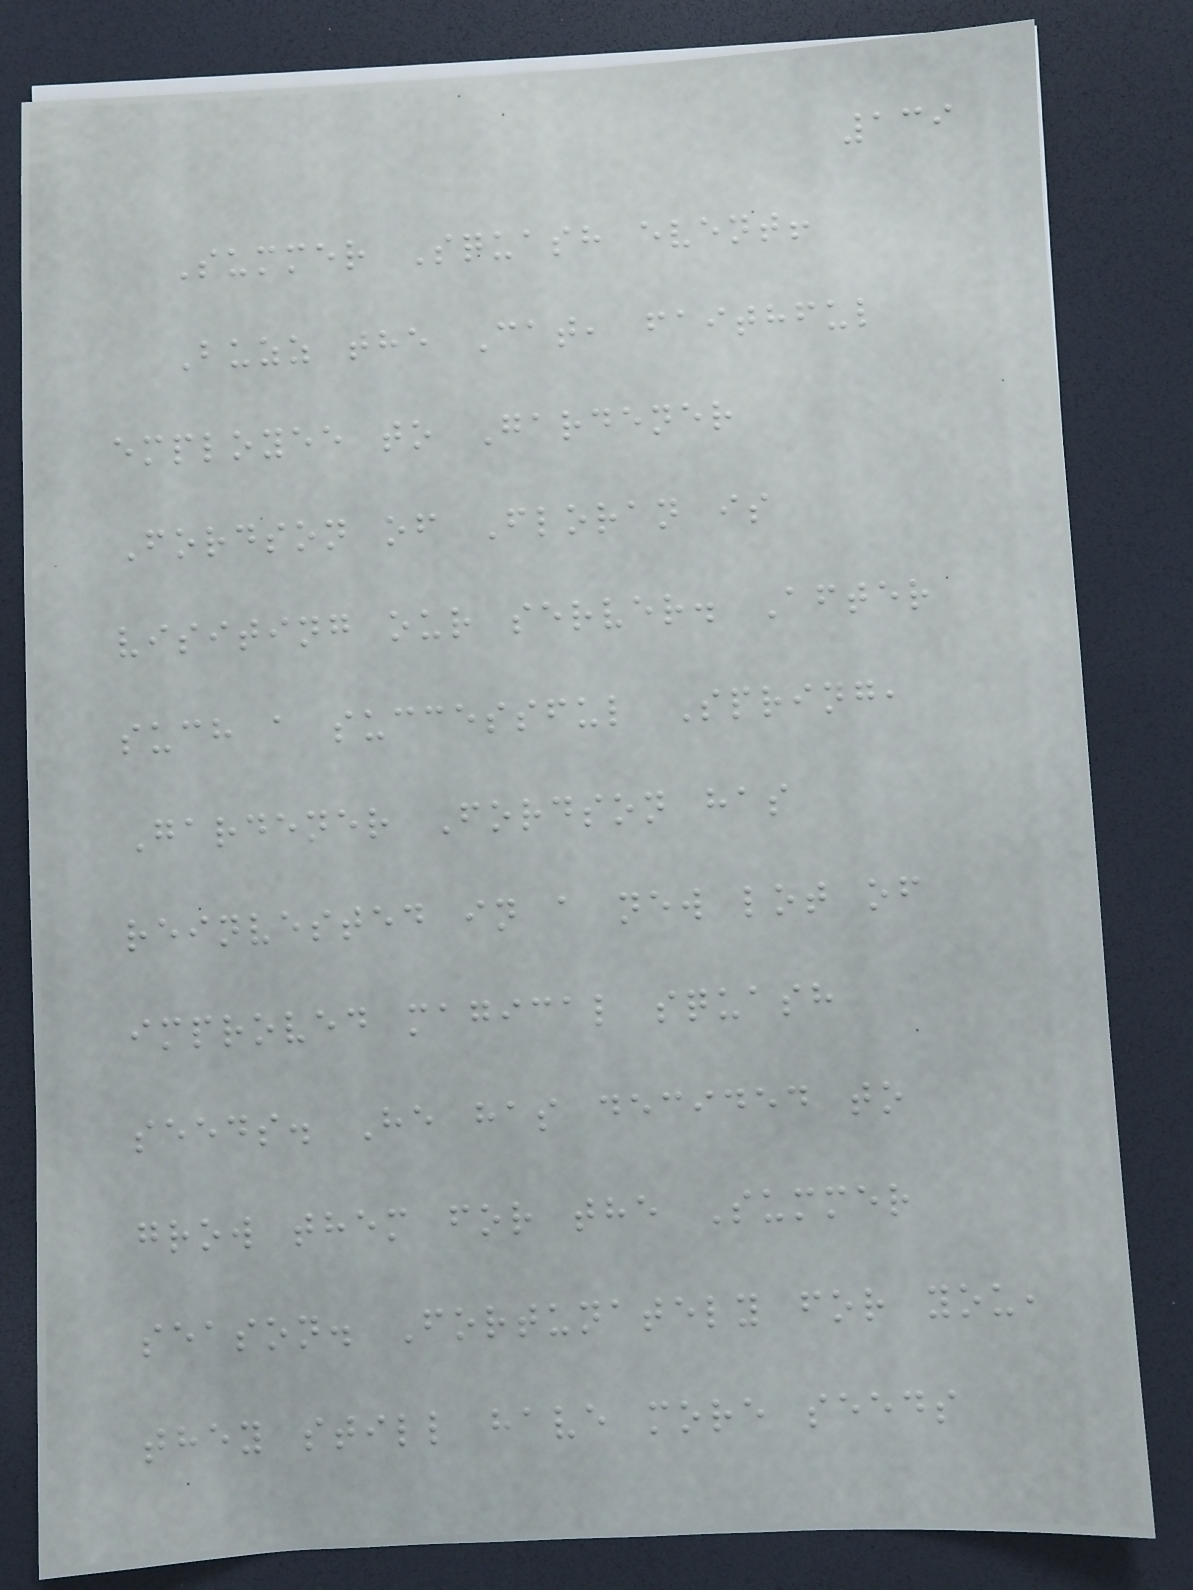139
Summer Squash event!
Buzz the Cat, faithful
employee to Gardener
Fordson of Floran is
visiting our server. After
such a successful Spring,
Gardener Fordson has
reinvested in a new lot of
improved magical squash
seeds. He has decided to
grow them for the Summer
season. Fortunately for you,
they still have more seeds
